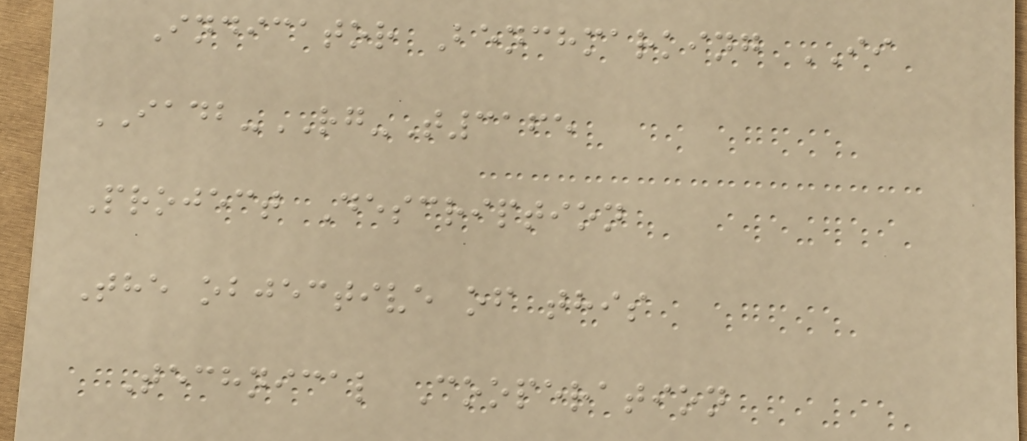Indicator Benchmarking II
IADB-RG-T3165
Project Description
The objective of this
Technical Cooperation
